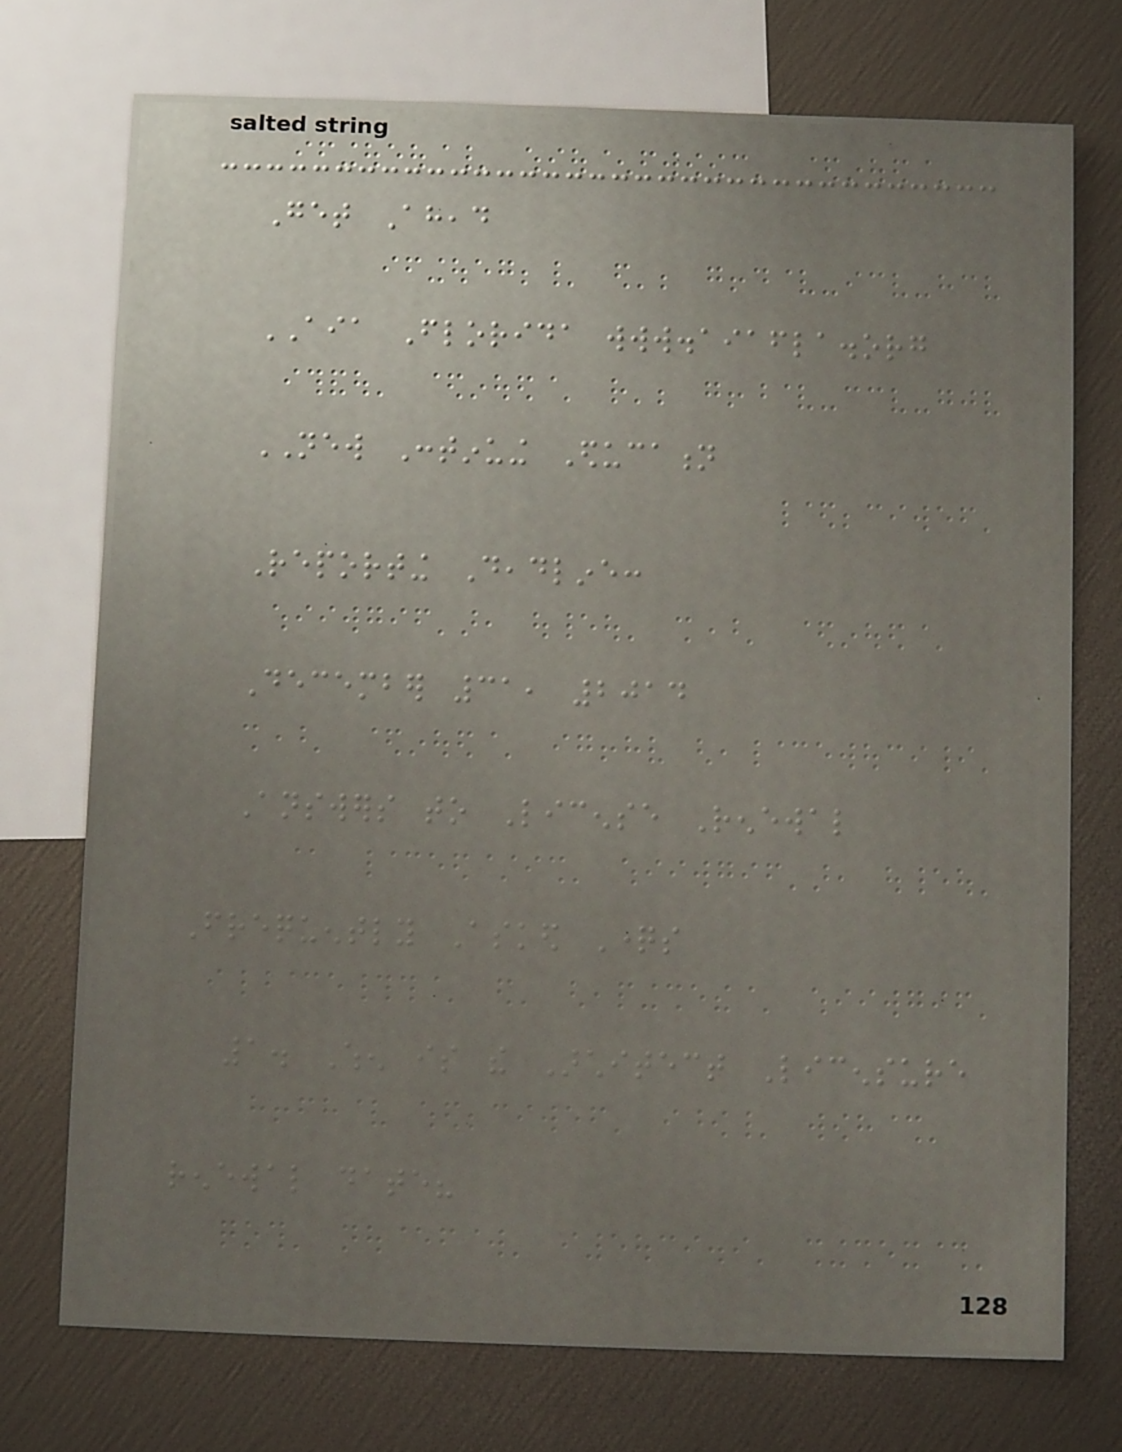Get Ahead
AIA Florida www.aiafla.org
NEW Continuing Education
Reporting Deadline:
December 31, 2014
Answers to License Renewal
Frequently Asked Questions
1. When is the Architect Licensure
renewal date?
